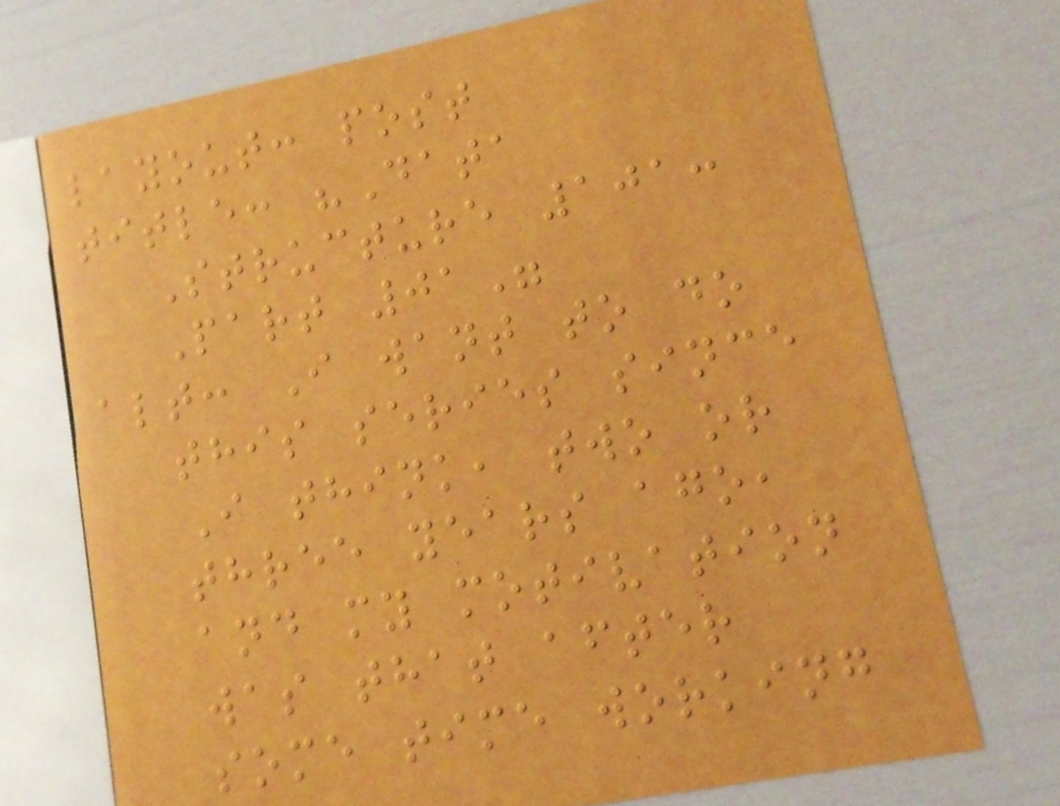layout: post
title: "Data
Structure 101:
Part 01"
alt: I want to do
this series since
I think, two or
three years ago,
and my motivation
was that after
some time working
